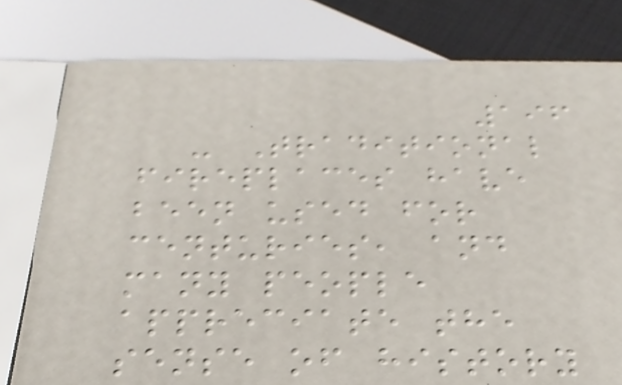196
- Traditional
fireplaces have
been used for
centuries, and
many people
appreciate the
sense of history
